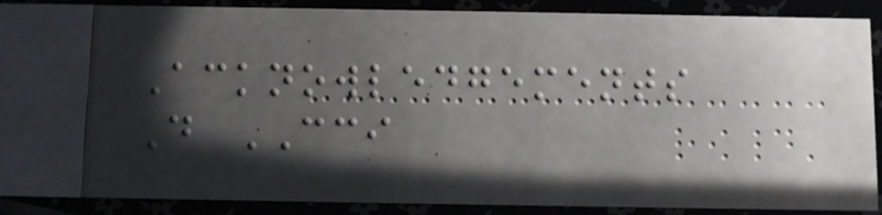Acknowledgements
D CCI
